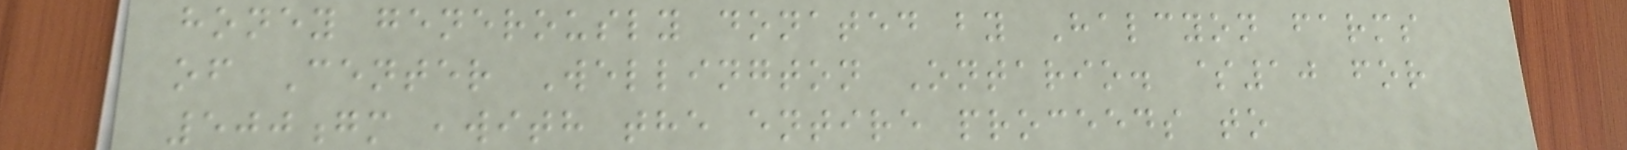honey generously donated by Halcyon farms
of Center Wellington Ontario. $10 for
500gm ,with the entire proceeds to
